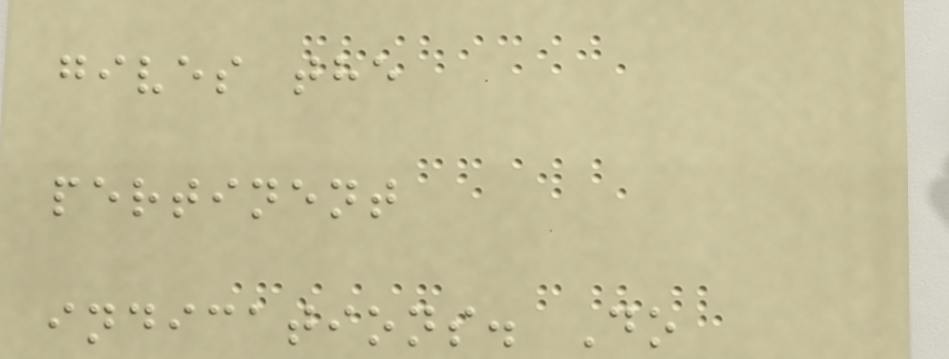gives the
pertinent
indications. Do
